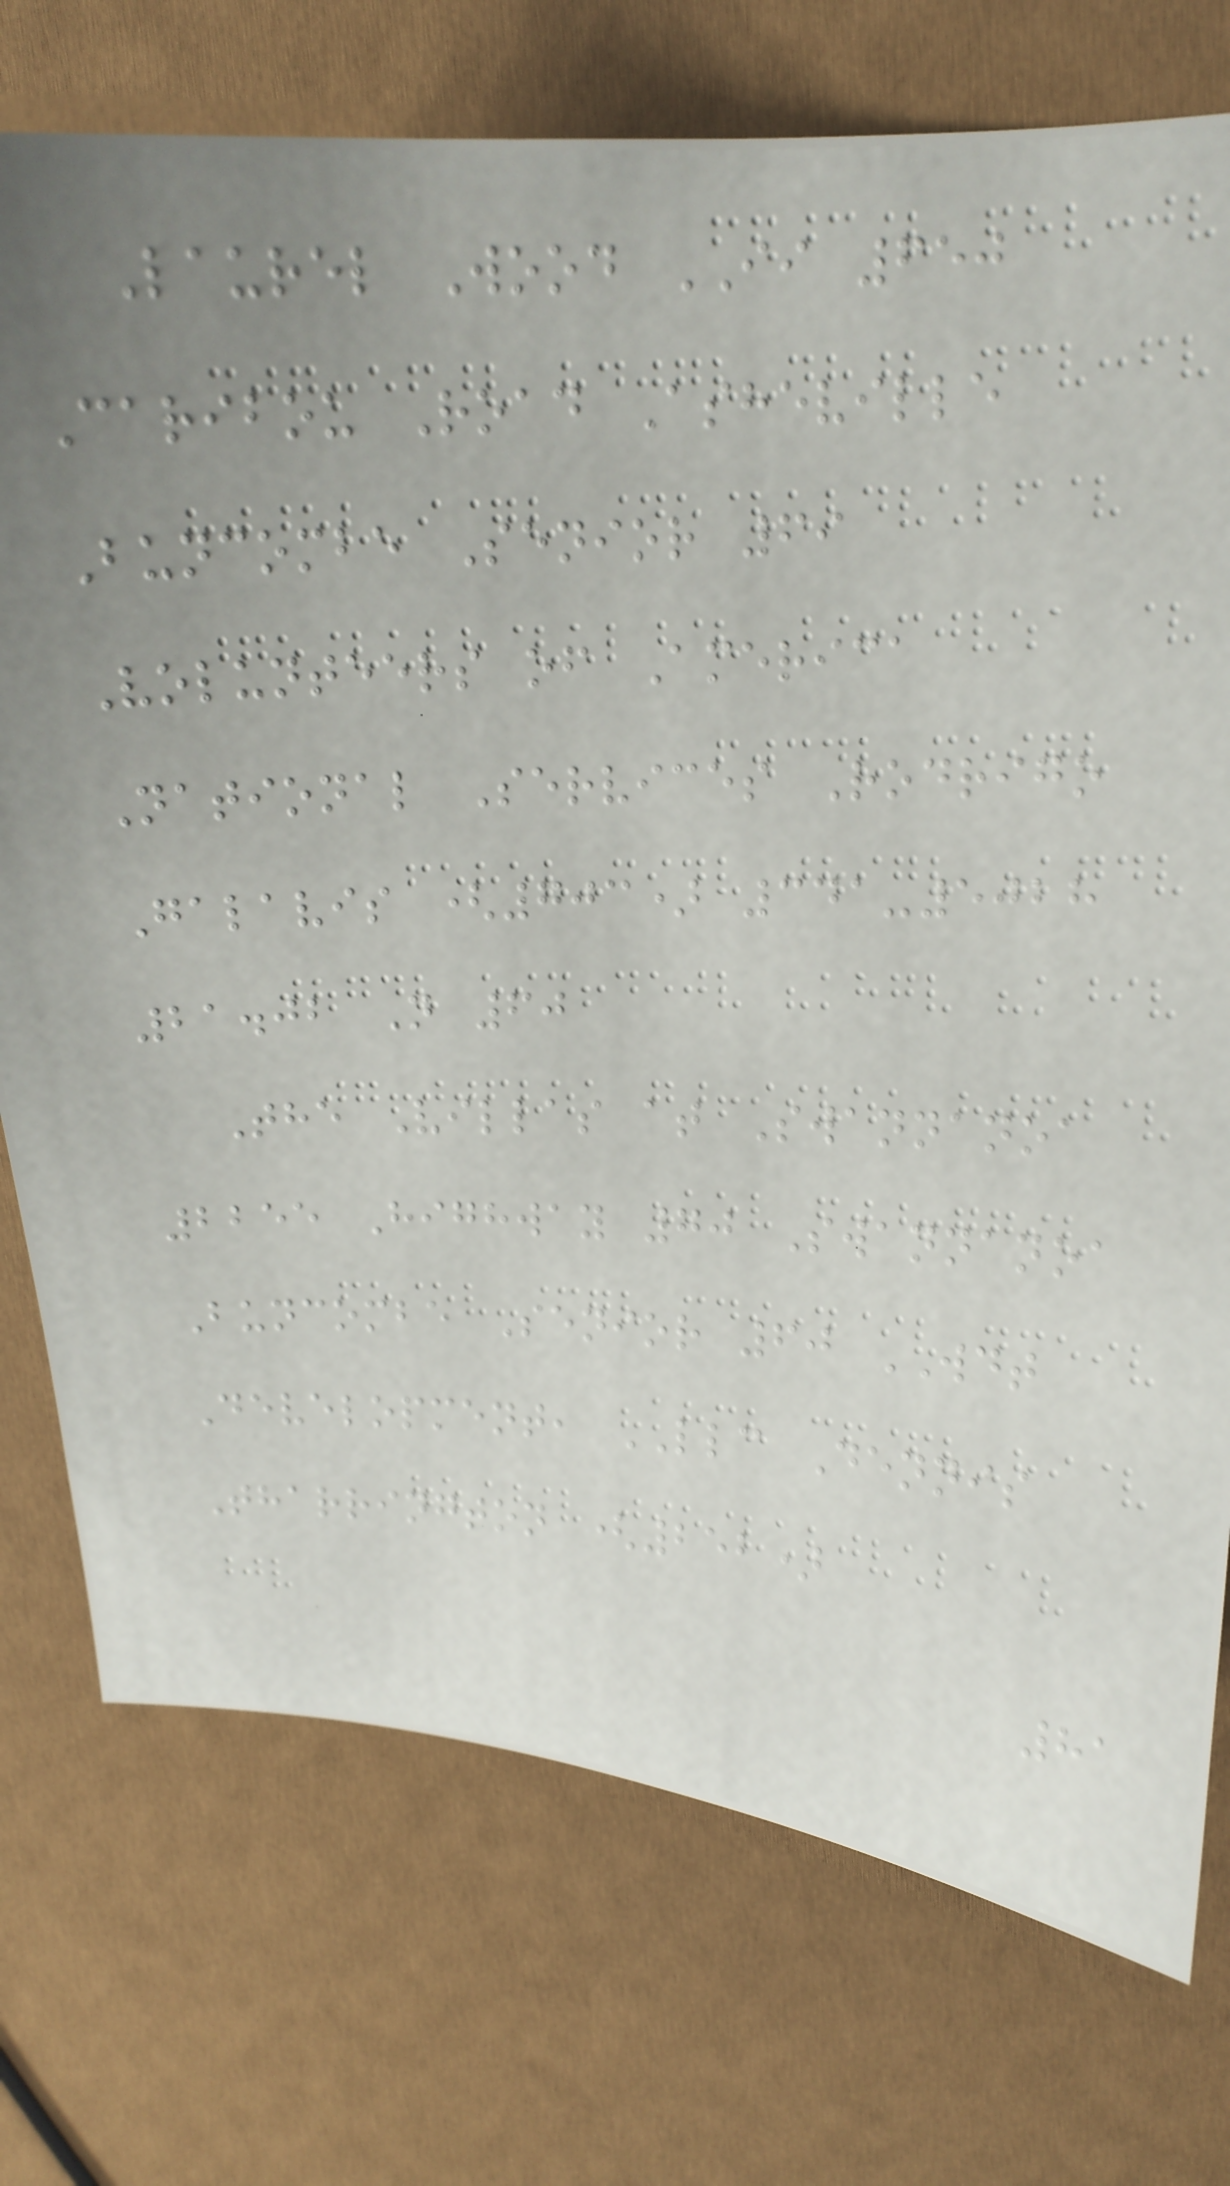Laurel Wood II 650
Caribou Road Asheville
Buncombe Senior 69
Volunteers of America
National Services Rodrigo
Galavis (703) 341-5028
21.02 N 60
The Villas at Swannanoa
2255 Highway 70 Swannanoa
Buncombe Senior 60 WDT
Development, LLC Dennis
Tharrington (252)
81
